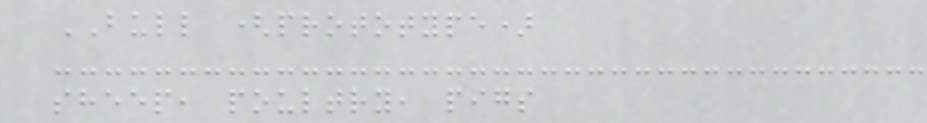BULL (prototype)
sheep, poultry, pigs
